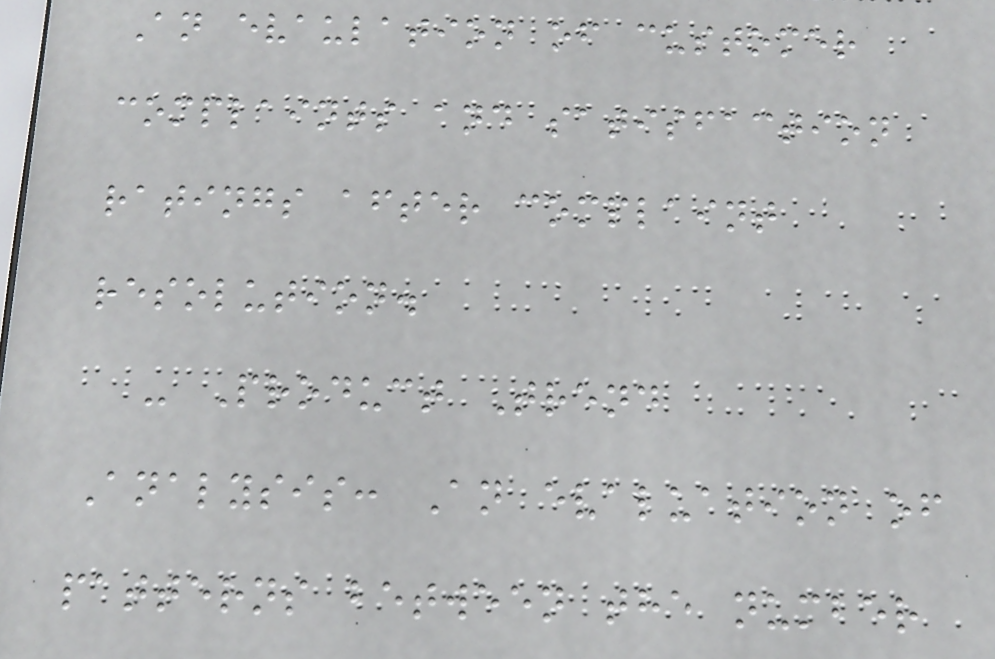An evaulation of customer
complaints and satisfaction
ratings after complaint
resolution.
- Product Trend
Analysis: An evaluation of
patterns between the number
